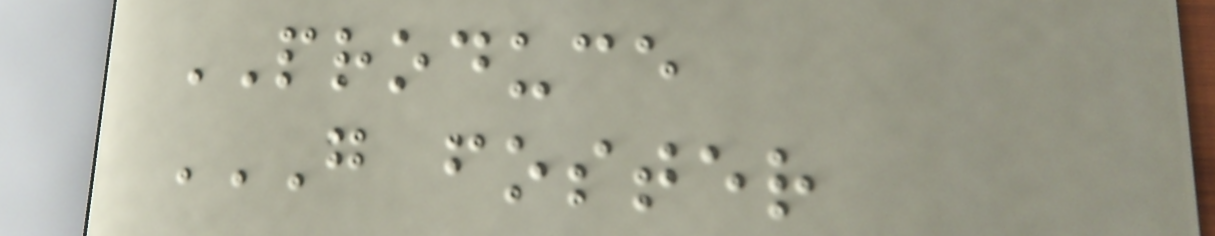PRODUCE
G FOSTER
